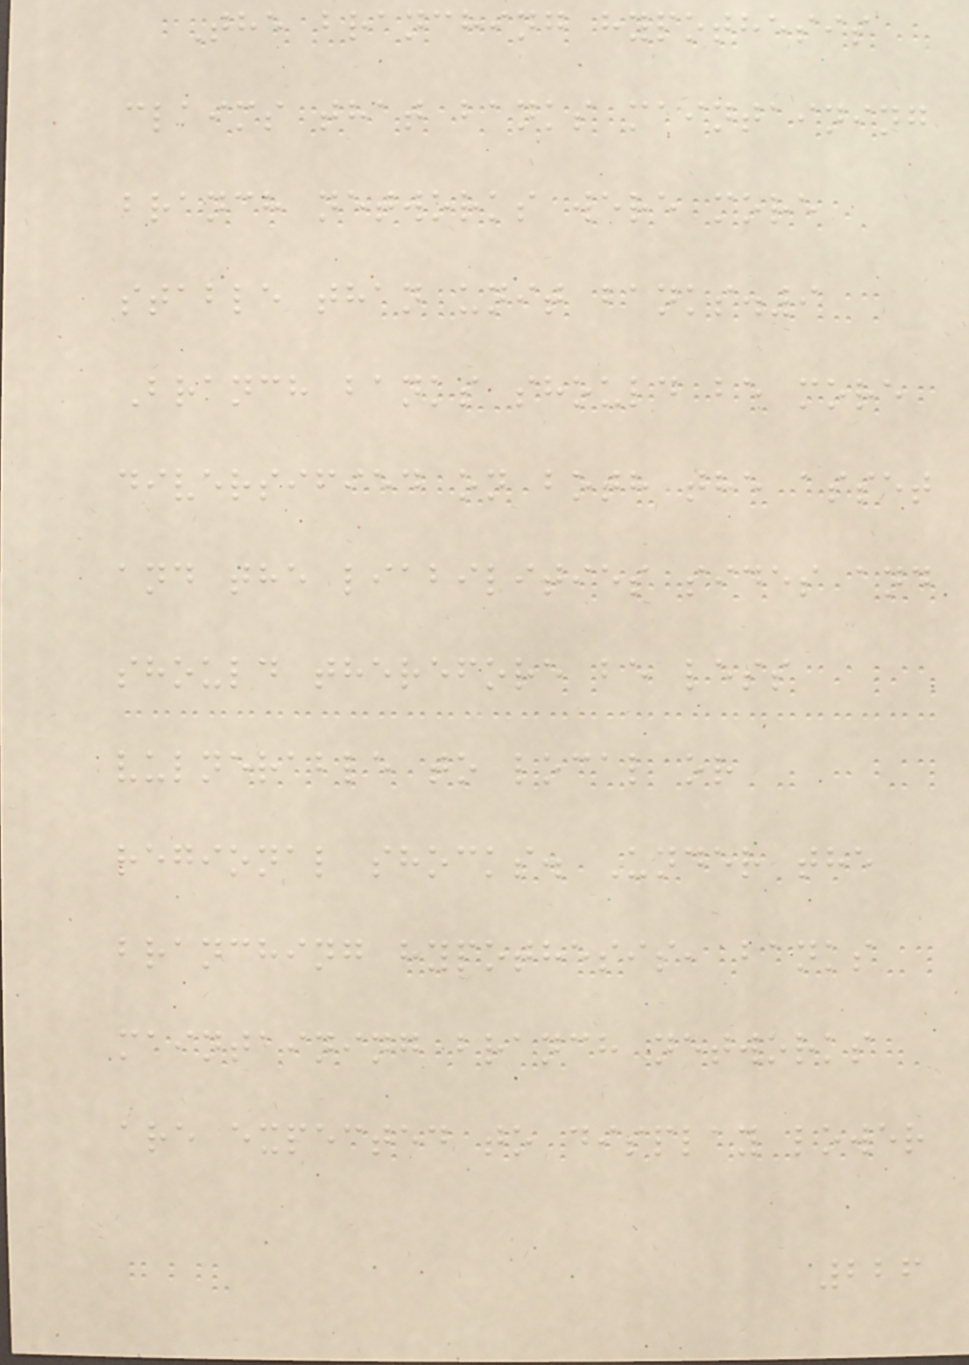The branching hypothesis
claims that banks maintaining
branch networks were more
stable than unit banks.9
Branch banks should be more
diversified on both the asset
and the liabilities sides and
should therefore be less
vulnerable to local or
regional shocks. Under the
branching hypothesis, banks
maintaining branch networks
are expected to display lower
226
